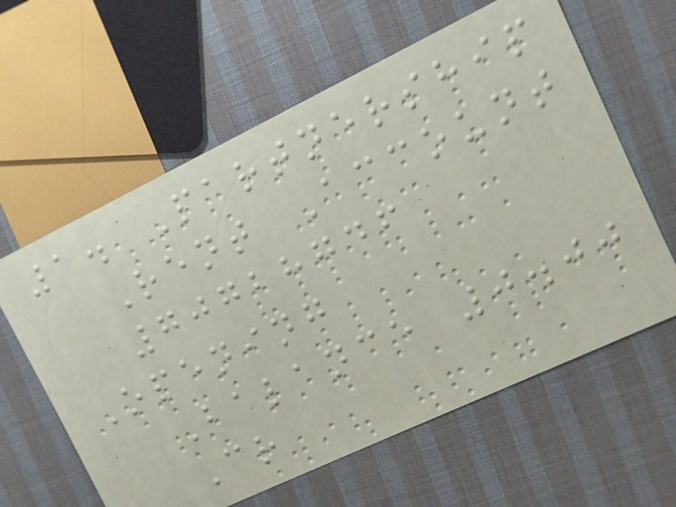1. Partnership
Rent Account
70728746
Opening
Balance 0.00
Cr
